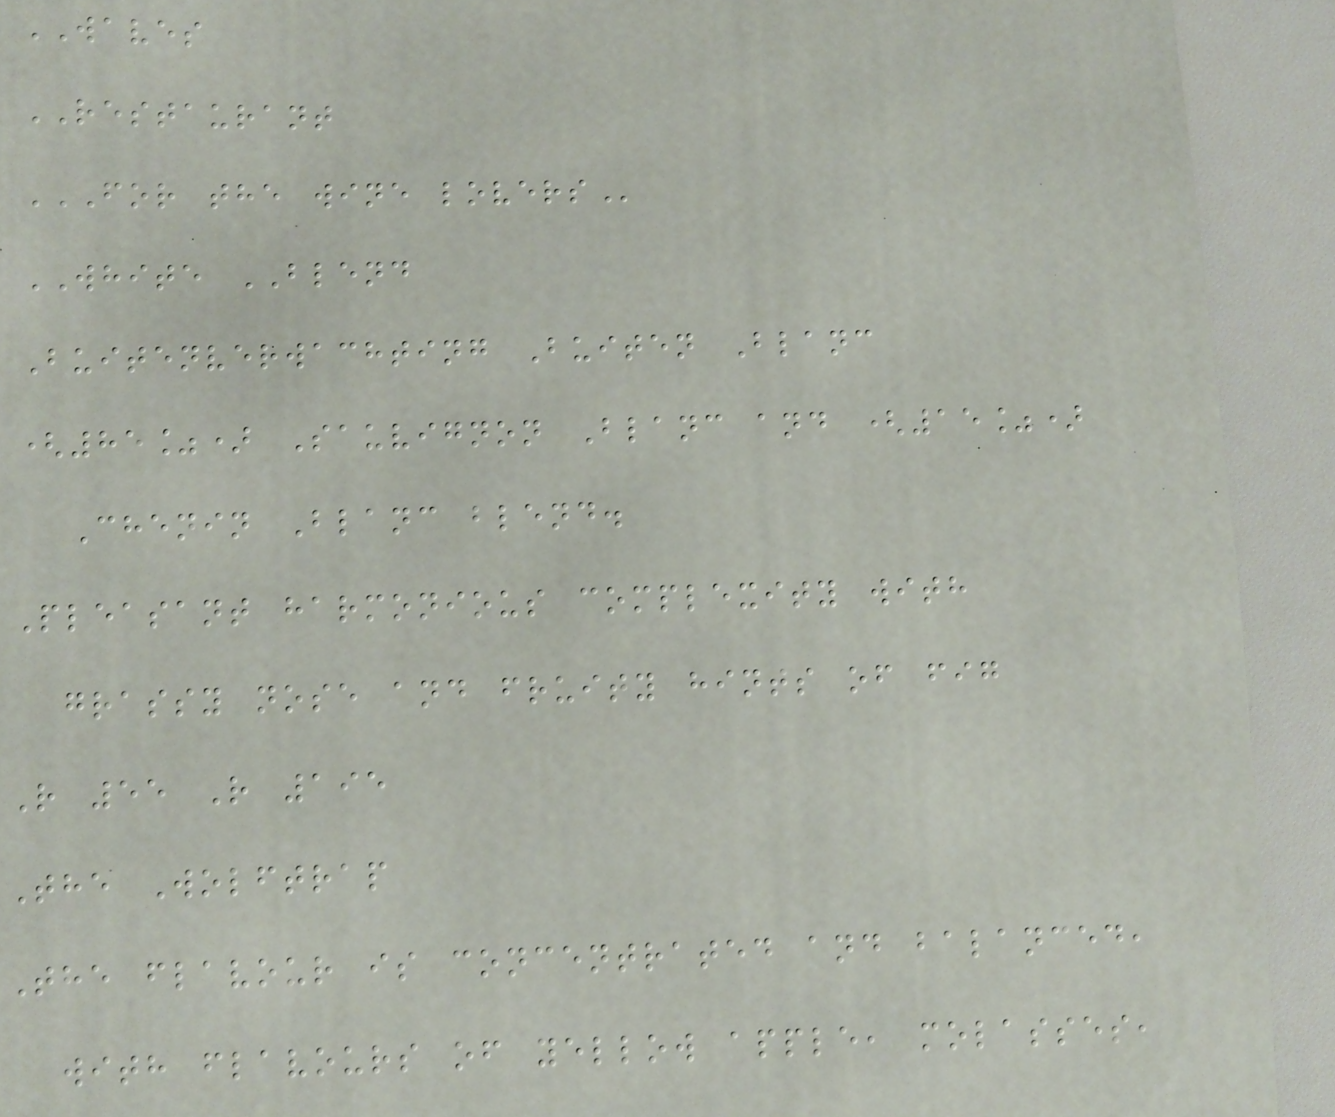WAVES
RESTAURANT
FOR THE WINE LOVERS
WHITE BLEND
Buitenverwachting Buiten Blanc
(85%) Sauvignon Blanc and (15%)
Chenin Blanc blend.
Pleasant harmonious complexity with
grassy nose and fruity hints of fig
R 55 R 195
The Wolftrap
The flavour is concentrated and balanced,
with flavours of yellow apple, molasses,
